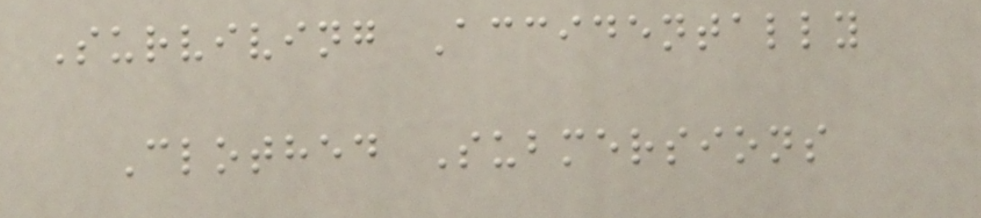Surviving Accidentally
Clothed Submersions
